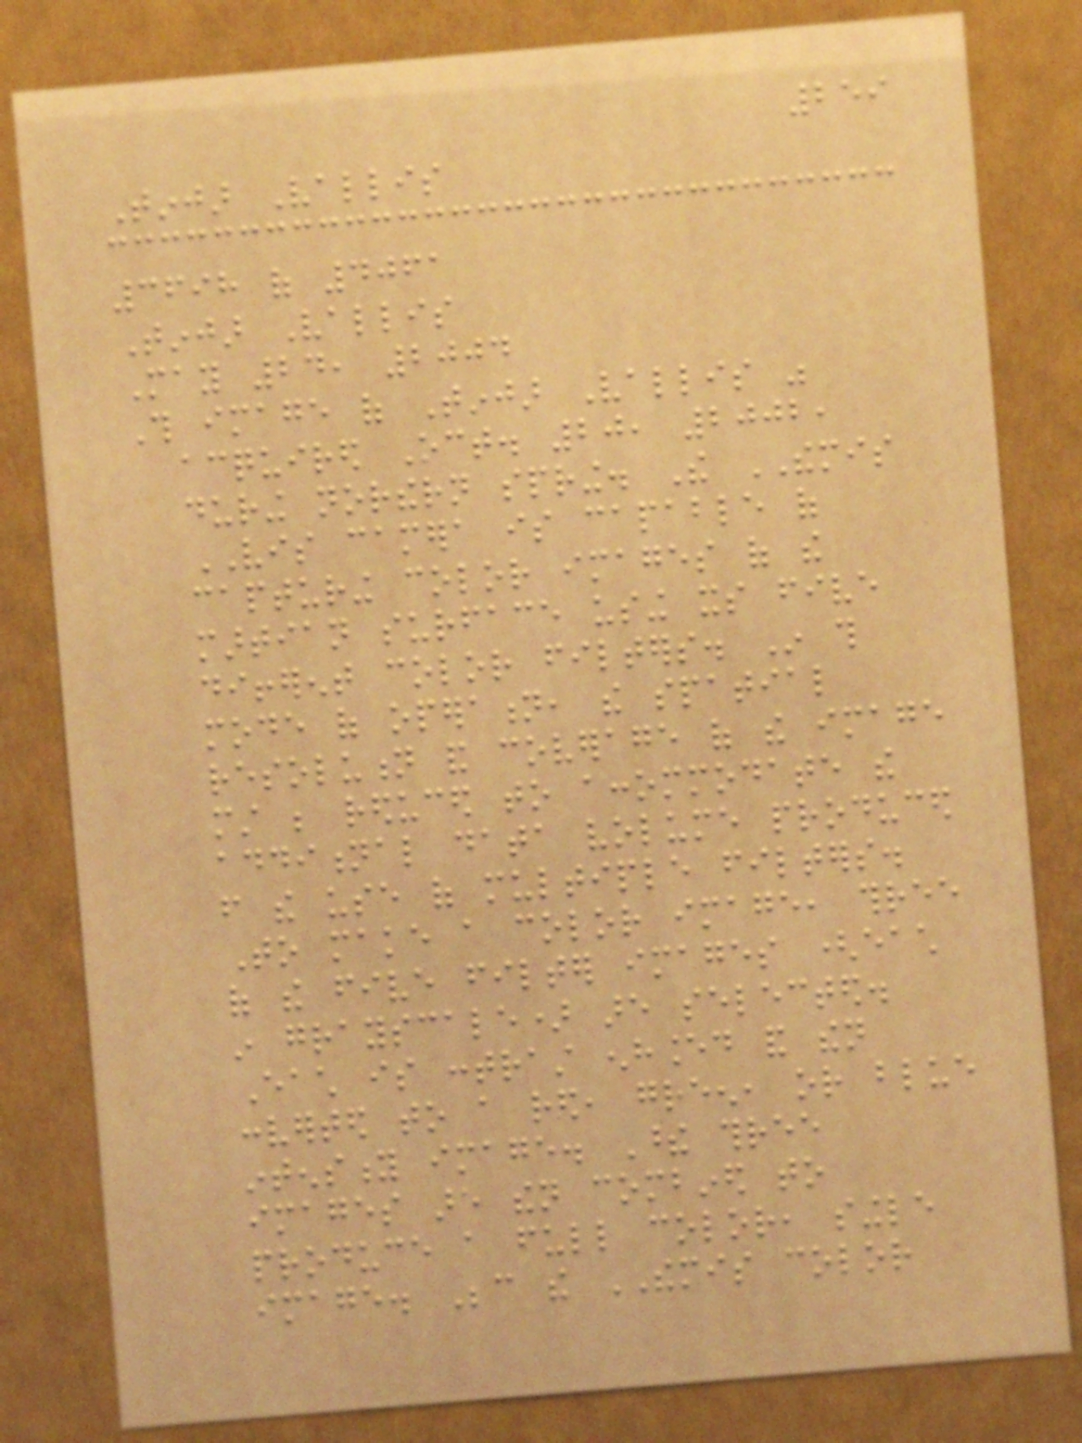259
Tinjar Vallis
3698 of 4061
Tinjar Vallis
May 24, 2004
This image of Tinjar Vallis was
acquired Oct. 20, 2002,
during northern spring. The THEMIS
VIS camera is capable of
capturing color images of the
martian surface using its five
different color filters. In this
mode of operation, the spatial
resolution and coverage of the image
must be reduced to accommodate the
additional data volume produced
from the use of multiple filters.
To make a color image, three
of the five filter images (each
in grayscale) are selected.
Each is contrast enhanced and then
converted to a red, green, or blue
intensity image. These three
images are then combined to
produce a full color, single
image. Because the THEMIS color
